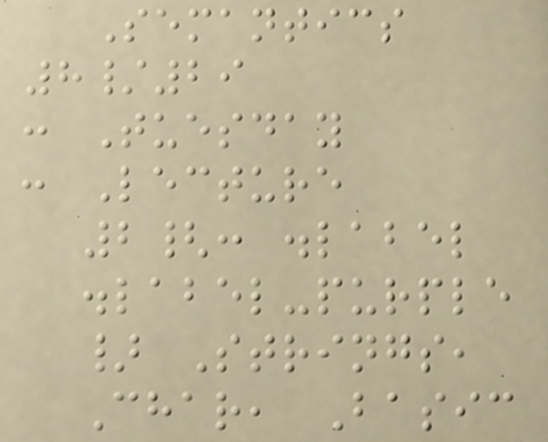Semantics
8/29
: Tuesday
: Lecture
2{: .label
.label-purple
} Strings,
Char, Basic
